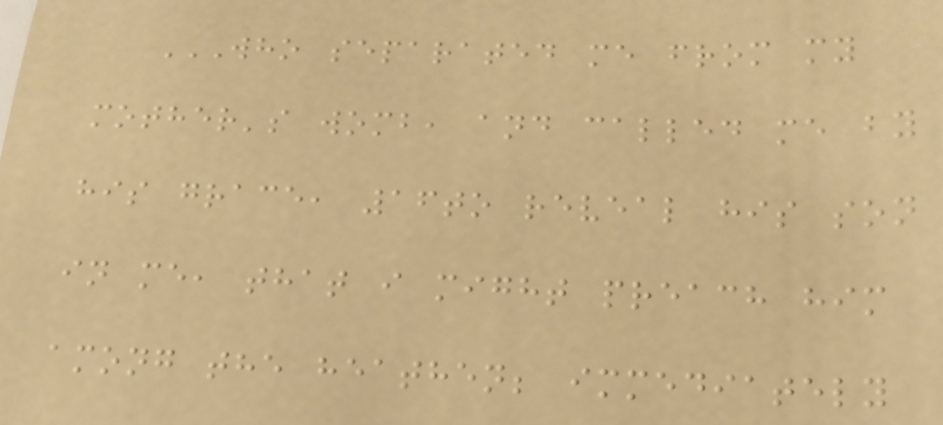WHO SEPARATED ME FROM MY
MOTHER'S WOMB, AND CALLED ME BY
HIS GRACE, 16TO REVEAL HIS SON
IN ME, THAT I MIGHT PREACH HIM
AMONG THE HEATHEN; IMMEDIATELY
